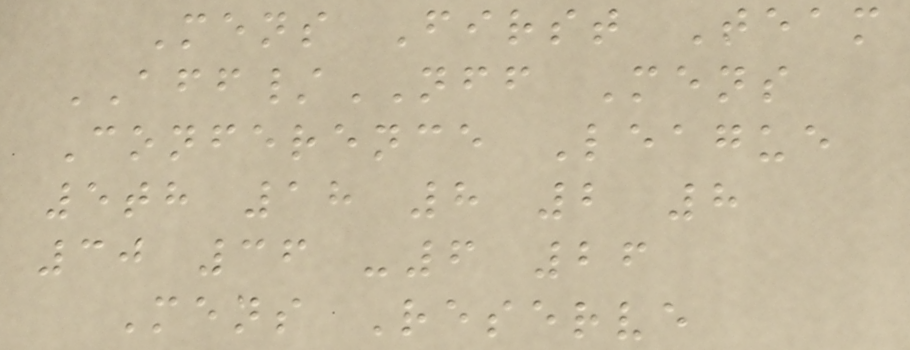Mens First Team
AFF/NFF Mens
Conference League
5th 18 8 2 8
30 36 -6 26
Mens Reserve
